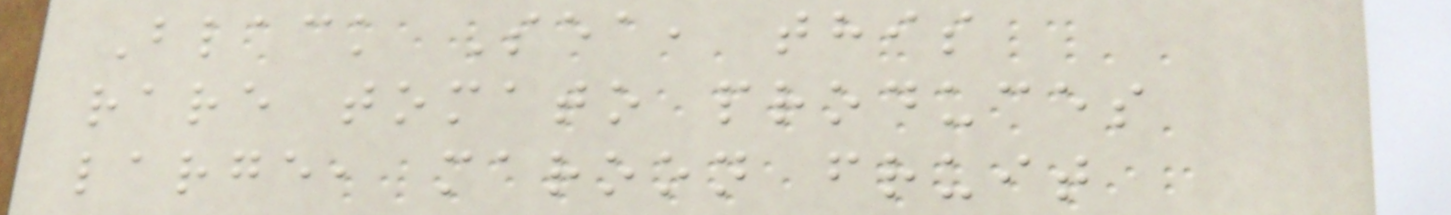Black Sea, this
rare tomato produces
large, maroon fruit
